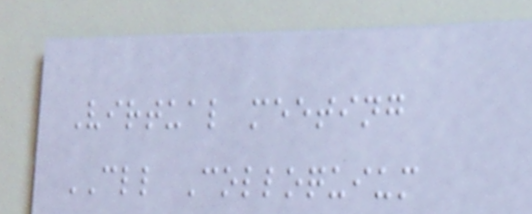Virtual meeting
CLL Colloquium
